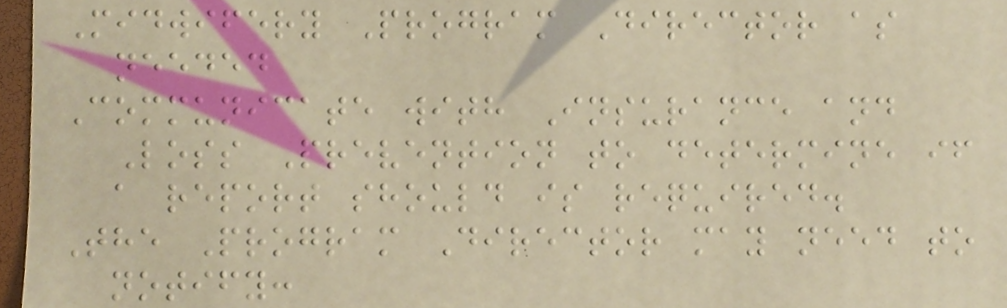Midwifery Program Director as
needed
Communicate with Insurance and
Loss Prevention to determine if
a report should is required.
The Program Director may need to
notify:
